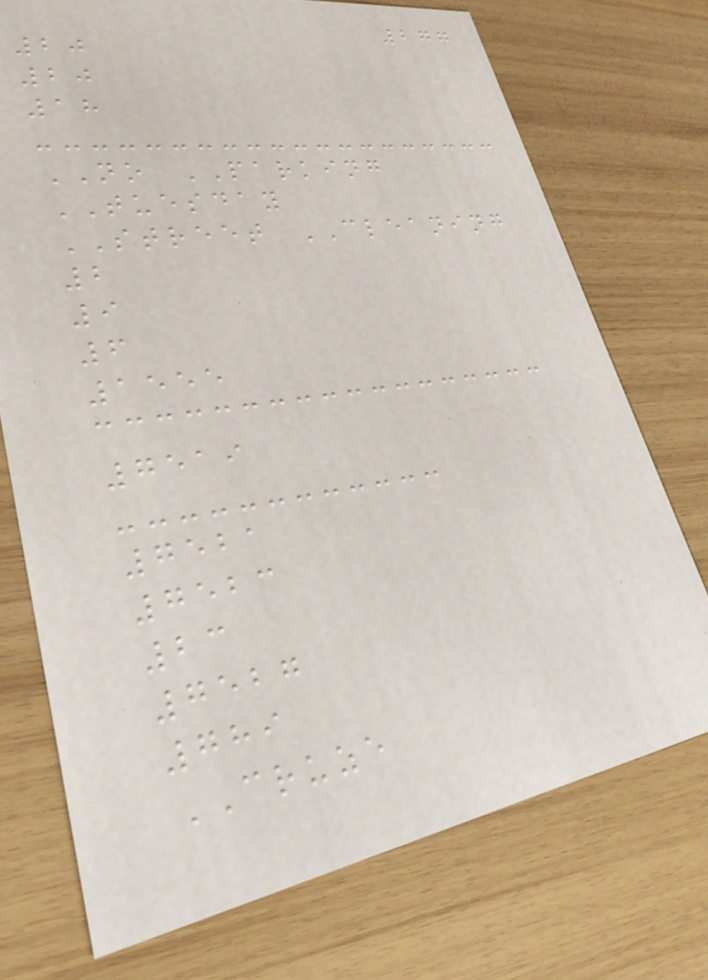277
20
20
18
NO PARKING
TUESDAY
STREET CLEANING
2
9
6
1555
7519
7521
7523
23
7527
789
CRUZE
